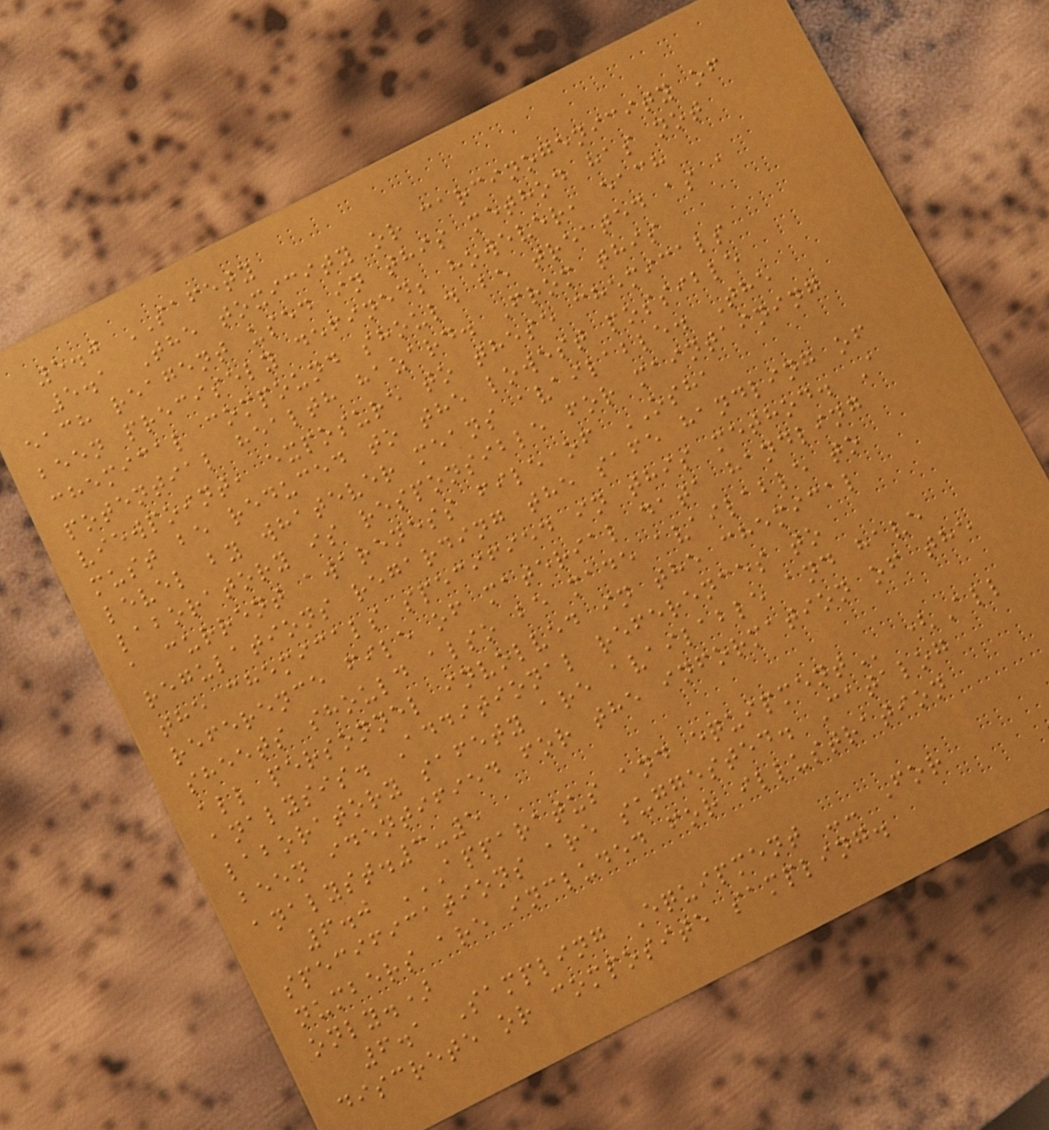5.0 SAFETY
5.1 The toxicity or carcinogenicity of
each reagent used in this method has not
been precisely defined; however, each
chemical compound should be treated as a
potential health hazard. From this
viewpoint, exposure to these chemicals
must be reduced to the lowest possible
level by whatever means available. The
laboratory is responsible for maintaining
a current awareness file of OSHA
regulations regarding the safe handling of
the chemicals specified in this method. A
reference file of material data handling
sheets should also be made available to
all personnel involved in the chemical
analysis. Additional references to
laboratory safety are available and have
been identified for the information of the
analyst.3-5
6.0 APPARATUS AND EQUIPMENT (All
specifications are suggested. Catalog
numbers are included for illustration
only.)
6.1 Sampling Equipment -- For
discrete or composite sampling.
